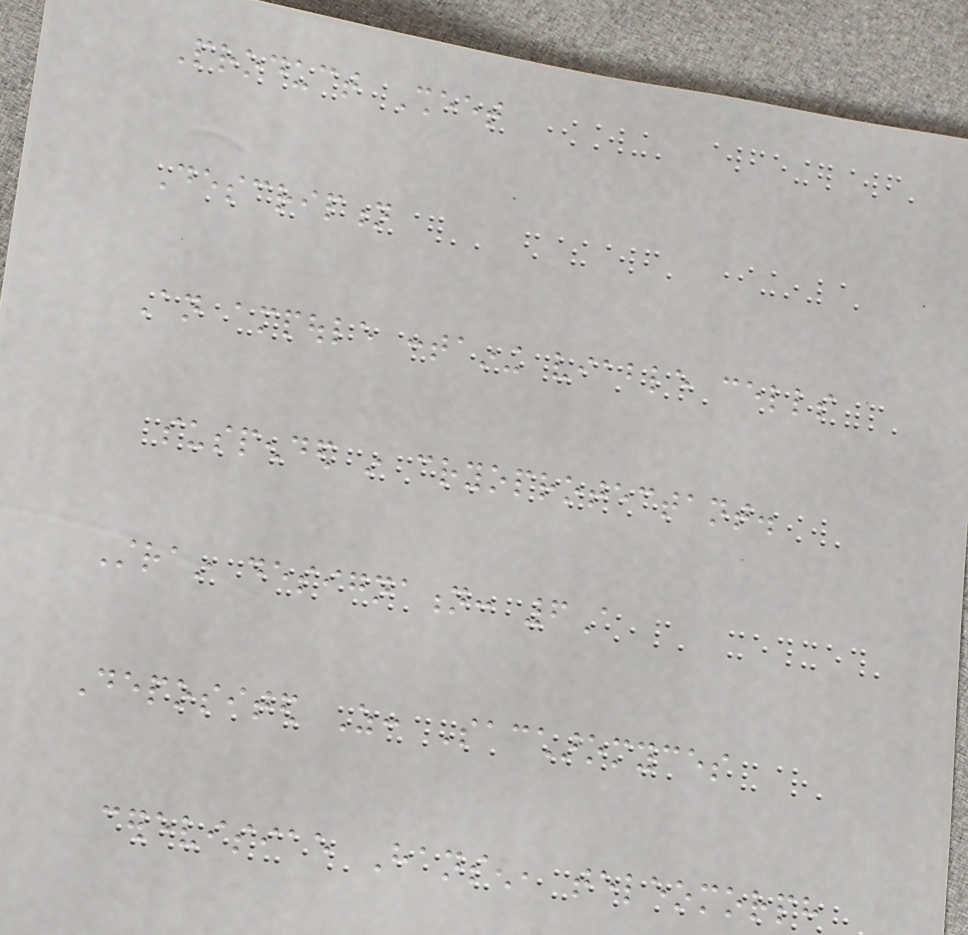Product Sheet
Description
An ampoule containing viable cells
suspended in cryoprotectant.
Strain designation: 6A
Deposited As: Saccharomyces
cerevisiae Hansen, teleomorph
